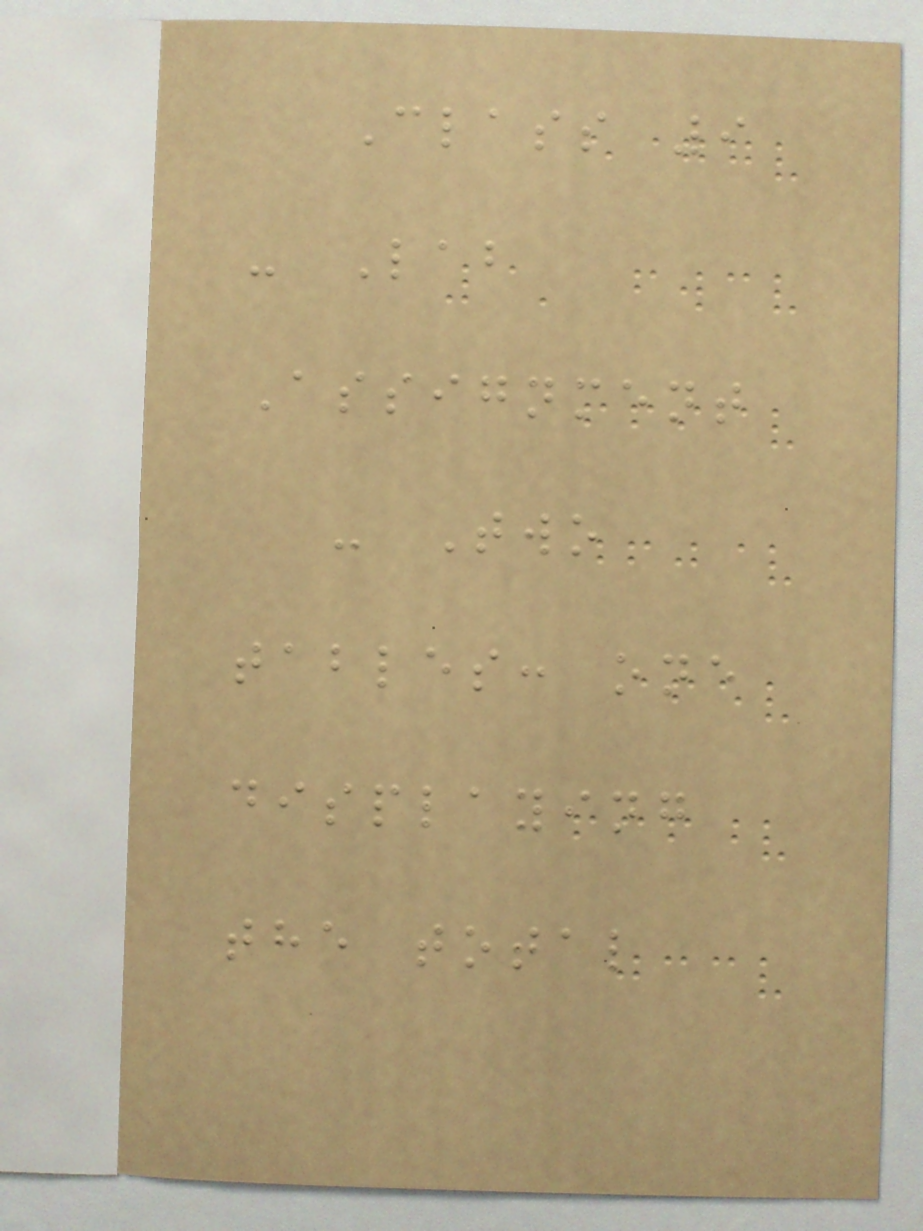Class 9
- Lab
Assignment
- Two
tables: one
displaying
the total
